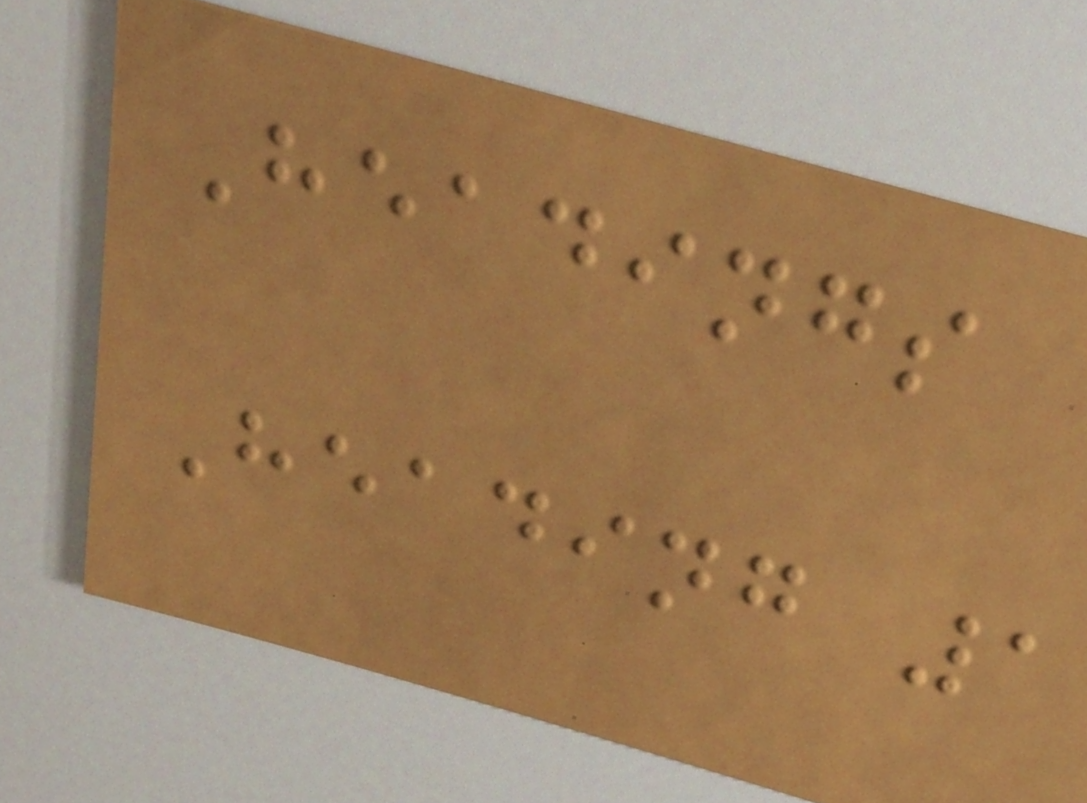Headings
Heading 1
